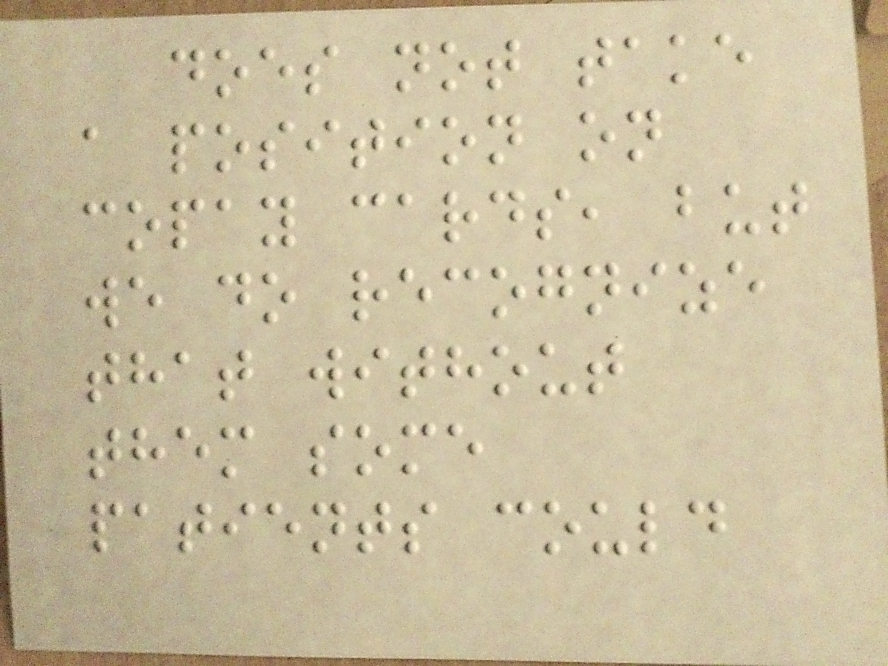does not take
a position on
copay cards, but
we do recognize
that without
them some
patients could
